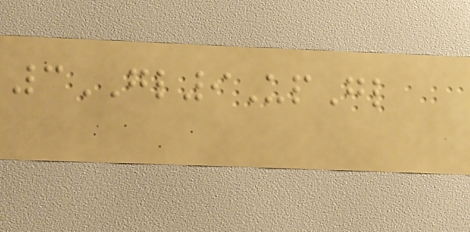3GL9UpGl
